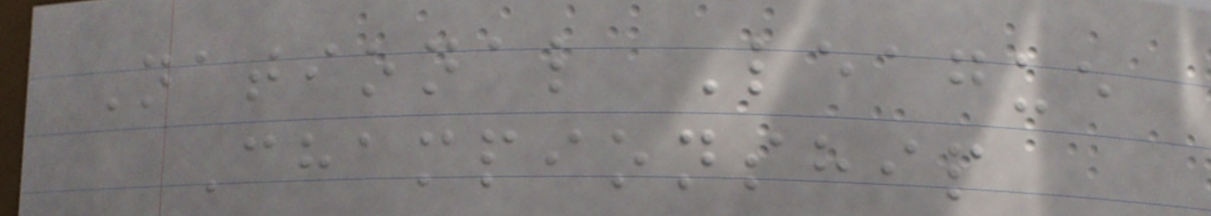National League
Championship
